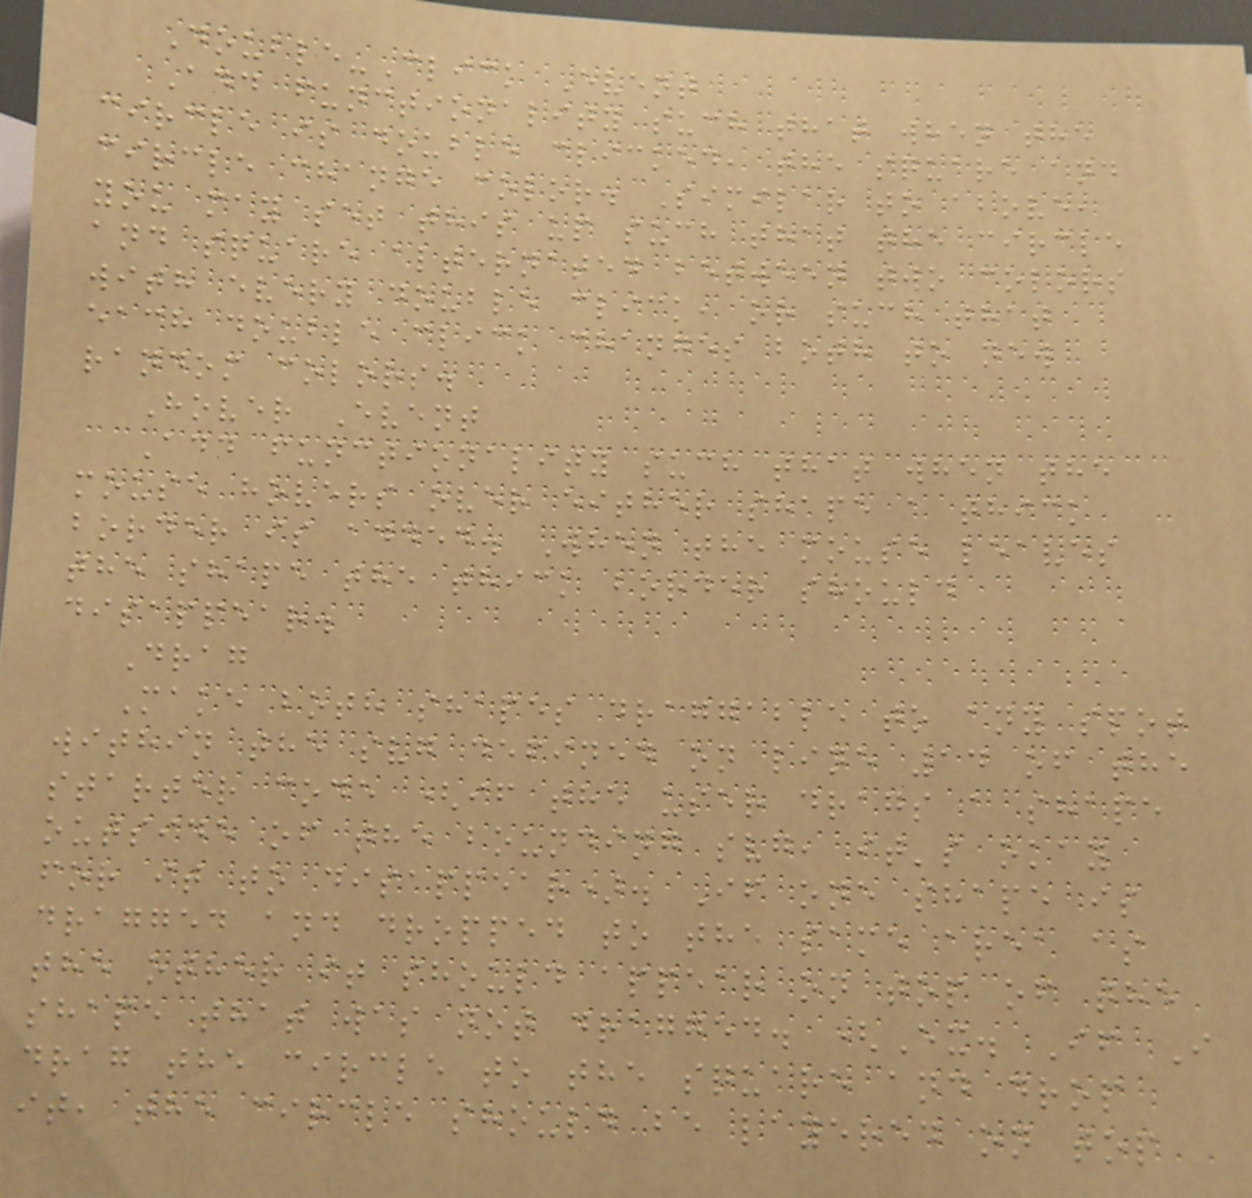Double-Click Event
Add functionality such that when the
circle is double clicked, the square and
circle change color. Similar to above,
you may set this up such that the circle
and square alternated between two colors
with every double click, or such that
each double click changes both to new
random colors.
Hover Event
Add functionality such that when the
mouse hovers over either shape a thick
border is added. When the mouse leaves
the shape the thick border should
disappear.
Drag
Make both shapes draggable to any spot
within the svg defined on line 14 of the
starter code (if the user drags a shape
outside of the bounding svg, it's okay
for it to disappear). If one shape is
dragged and dropped to the same area as
the other it should appear on top of the
shape that was not dragged. (Ex. If I
drag the circle to the square and drop
it, the circle should be layered on top
